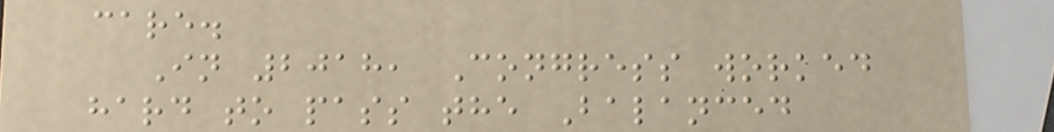care.
In 2018, Congress worked
hard to pass the Balanced
